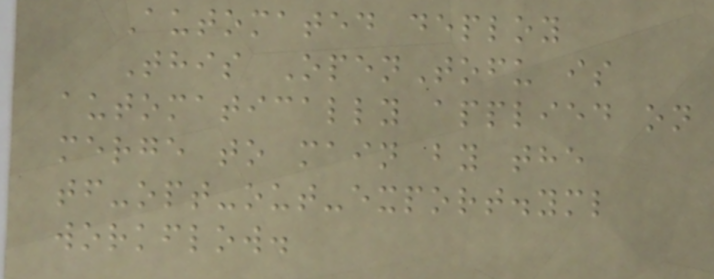Automated deploy
This OpenTofu is
automatically applied on
merge to main by the
tf-opt-out-export.yml
workflow.
